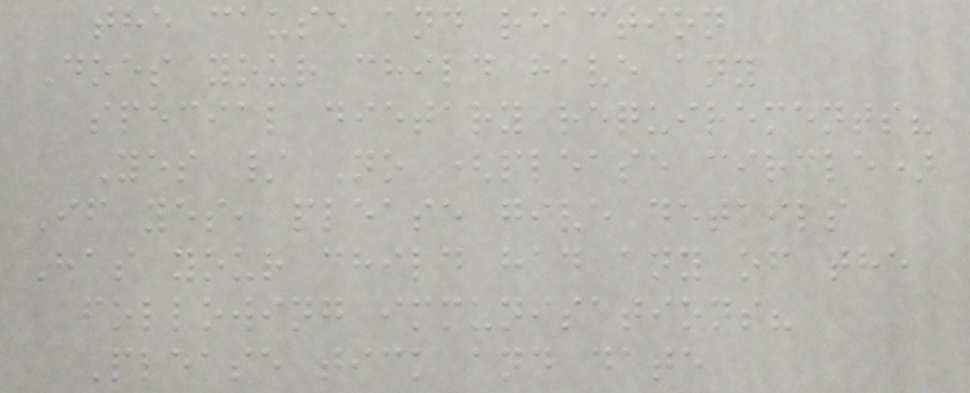the cause and reaction
Does your child have any
special dietary requirements?
Yes / No (please circle)
If yes, please give details
Has your child had any of the
following immunisations?
Please tick and date
